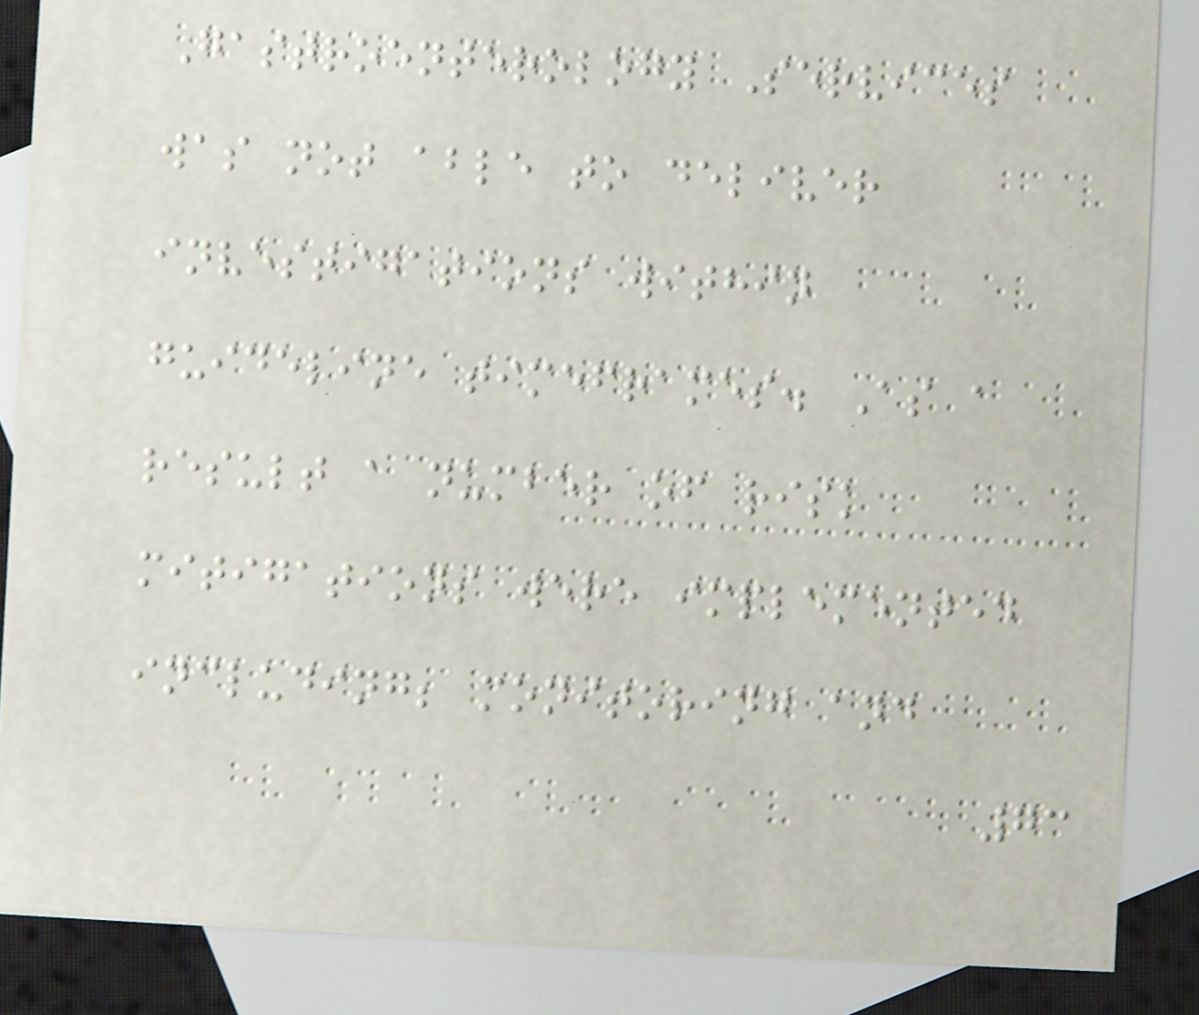Gastroenterology Services
was not able to deliver
investigations within
guideline timeframes. As a
result a number of risk
mitigations were implemented
including; monitoring and
73
